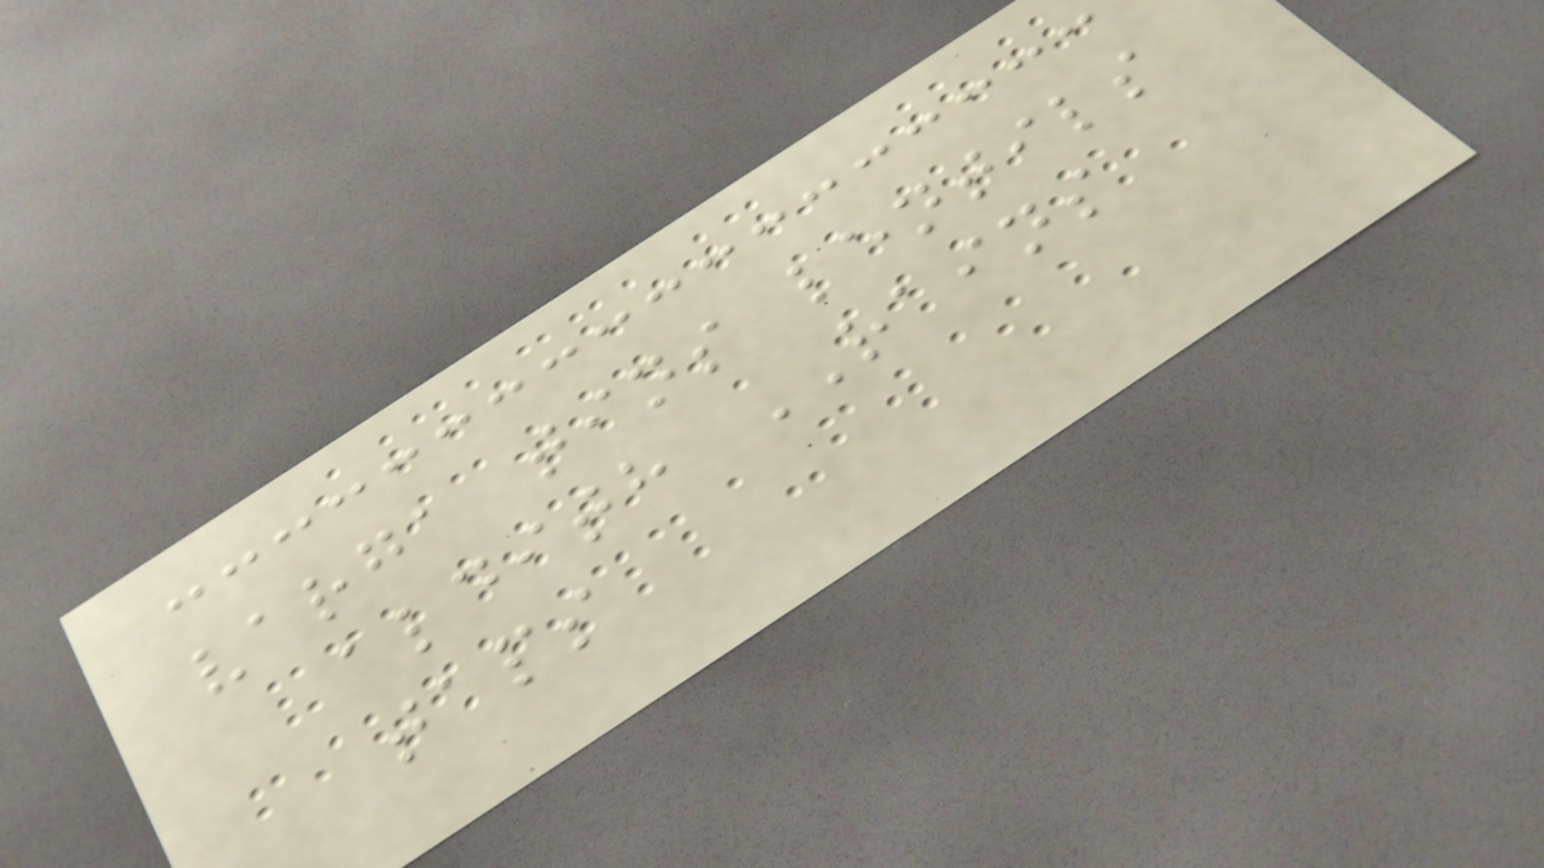varga tins lentils
aldith RAINS
taps
